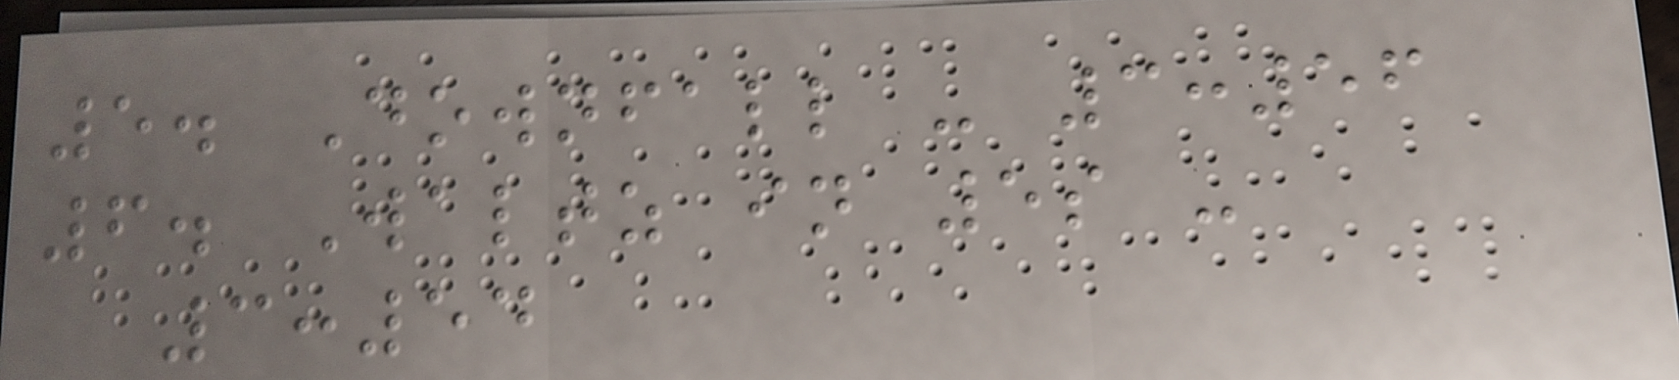5. Downfall - 3:56
6. Waltz in 5s -
3:54
